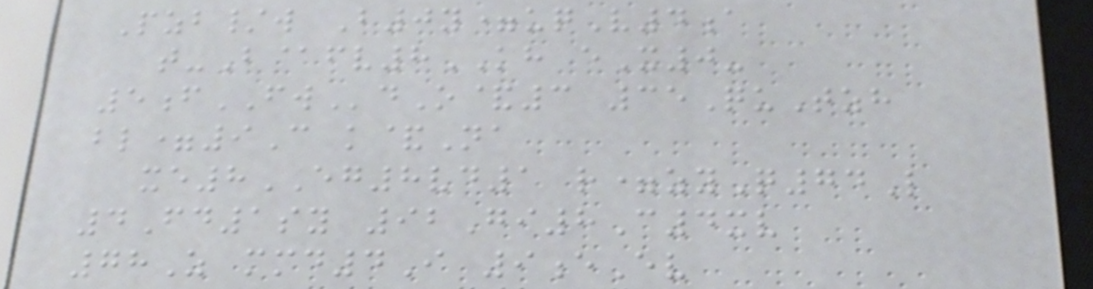Pzb/w B0y=uqV4a
t-B@fv8KH eX0-
5fFWdO&3 35QuTzh
bl=9C k&Na
xe8EG8vd1 r=zyQ74L
4Fd1sy 92Gi8C4xv
78Z mmd4I 9eEv
